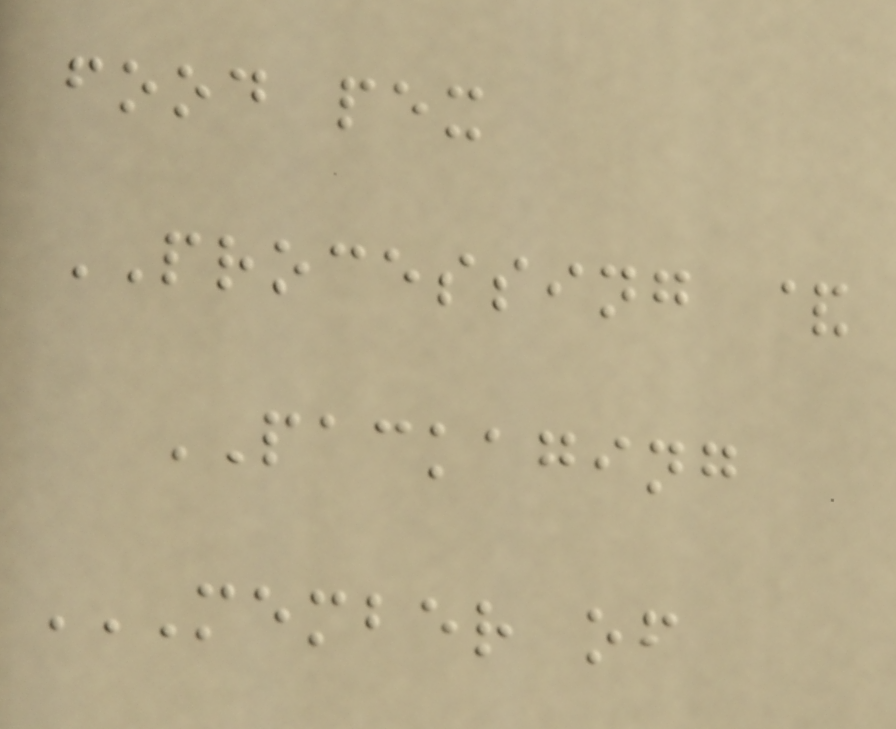food pex
PROCESSING &
PACKAGING
MEMBER OF
